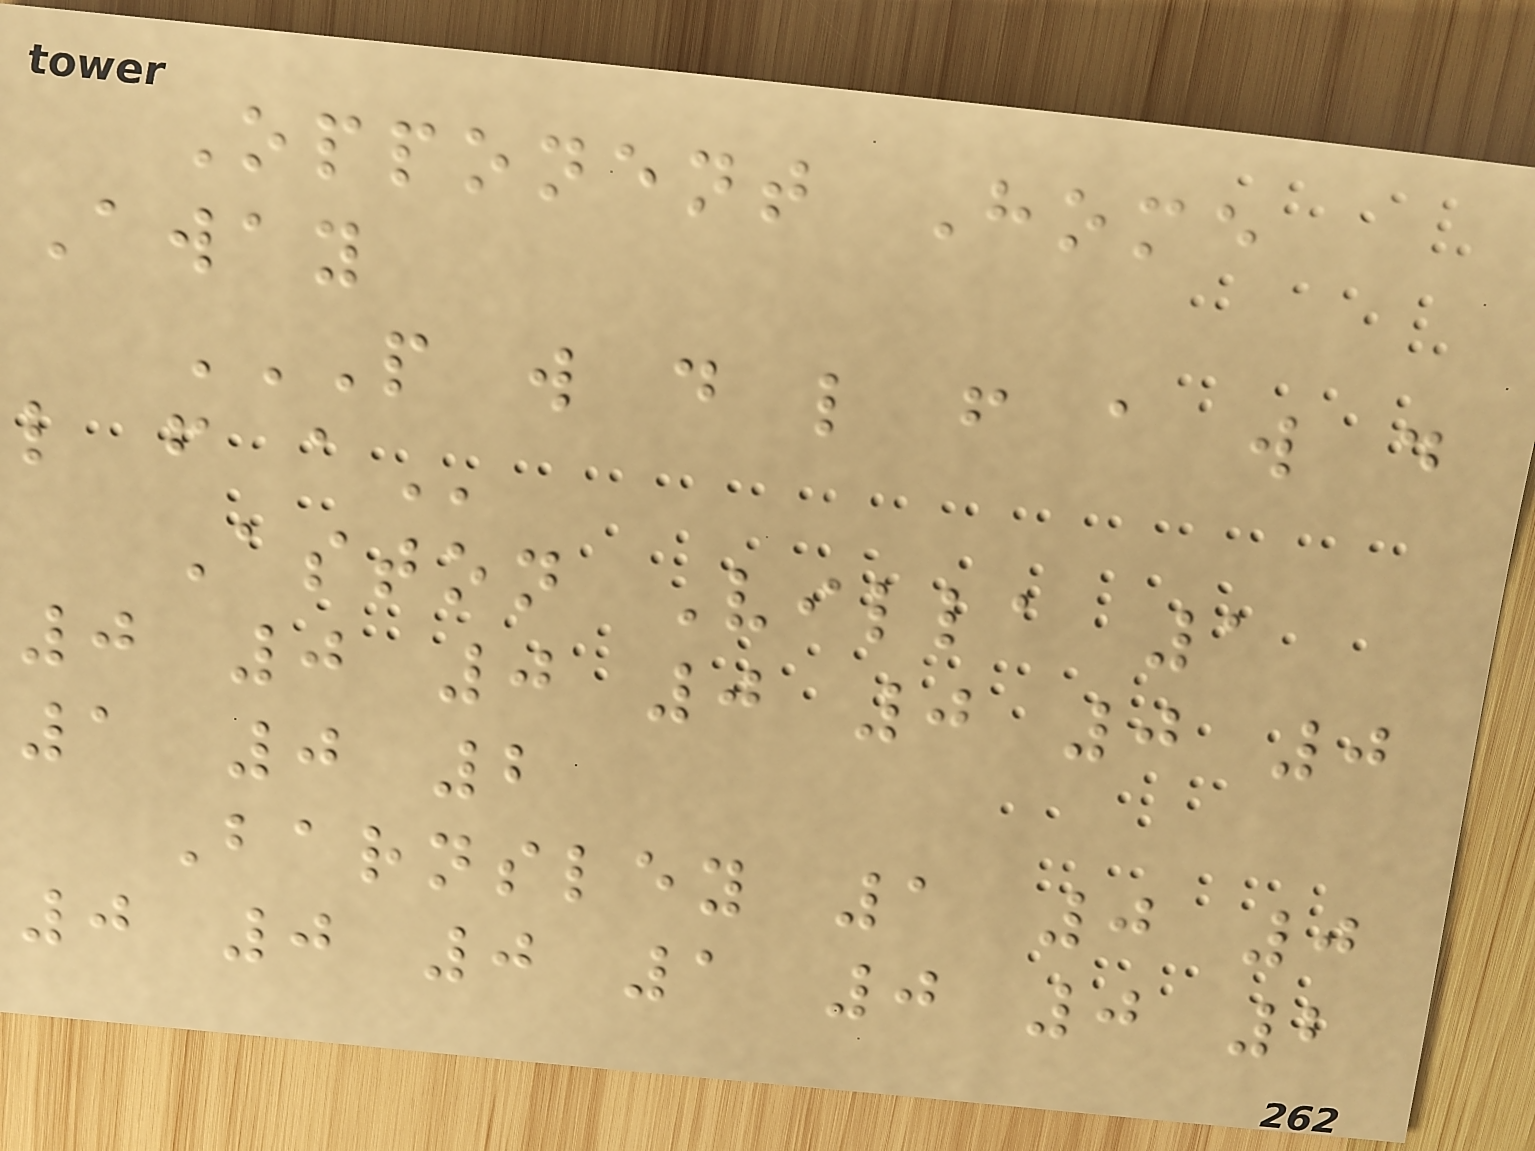Opponent Home
Away
P W D L F A W D
L F A
Aston Villa 1
0 0 0 0 0 0 0
1 0 2
Barnsley 1 0 0
0 0 0 1 0 0 2
